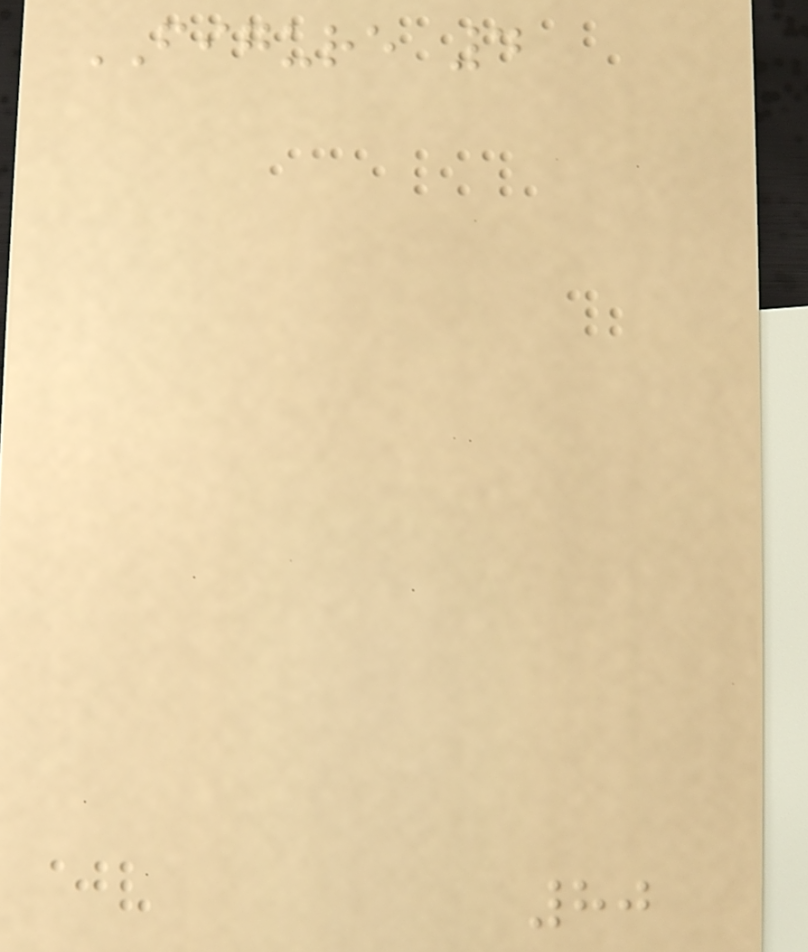FIGURE 4
80
